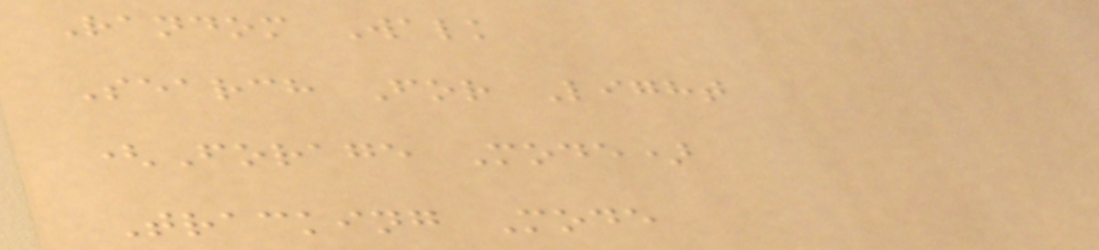Random Walk
Search For Light
(Forage Mode)
Tracking Mode
